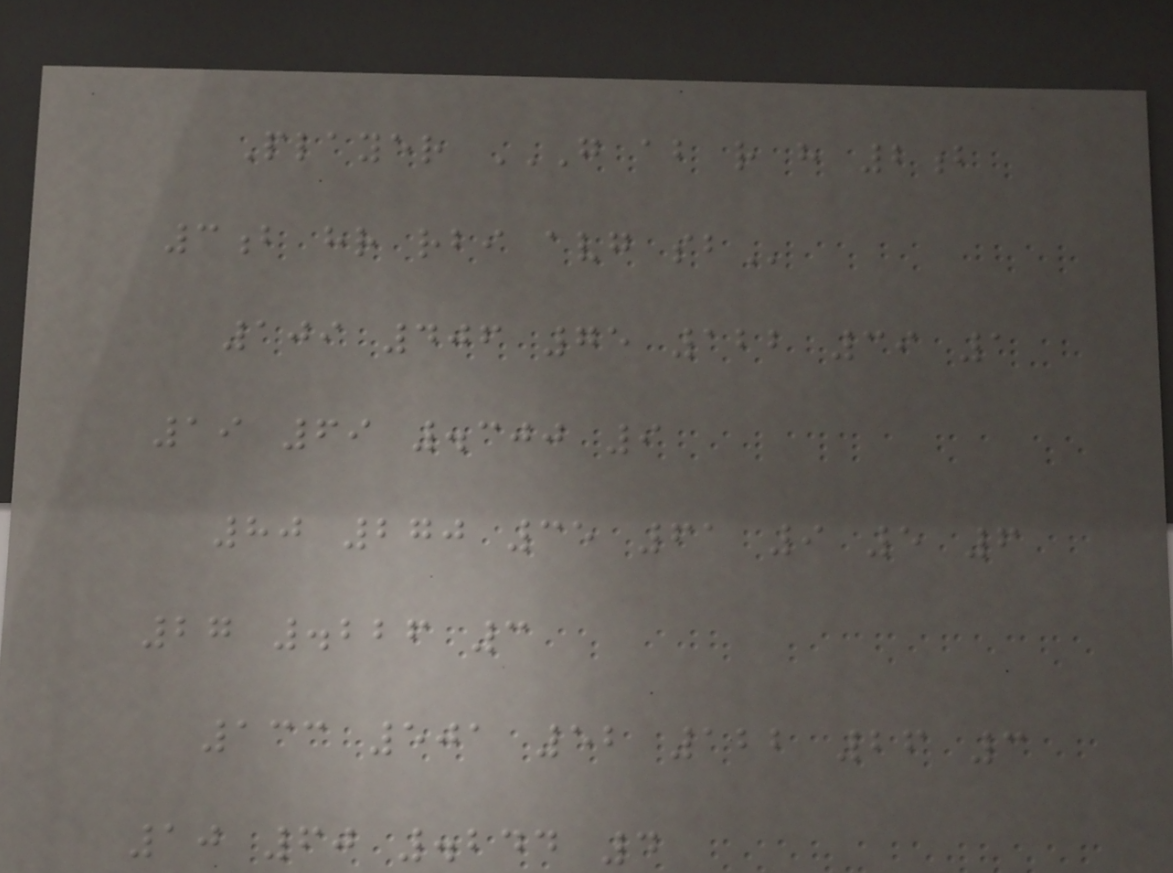Player G AB R H 2B
3B HR RBI AVG SB
109 406 75 122 39 1
19 69 .300 9
80 270 35 61 9 5 6
27 .226 3
133 501 52 122 26 3
10 60 .244 4
